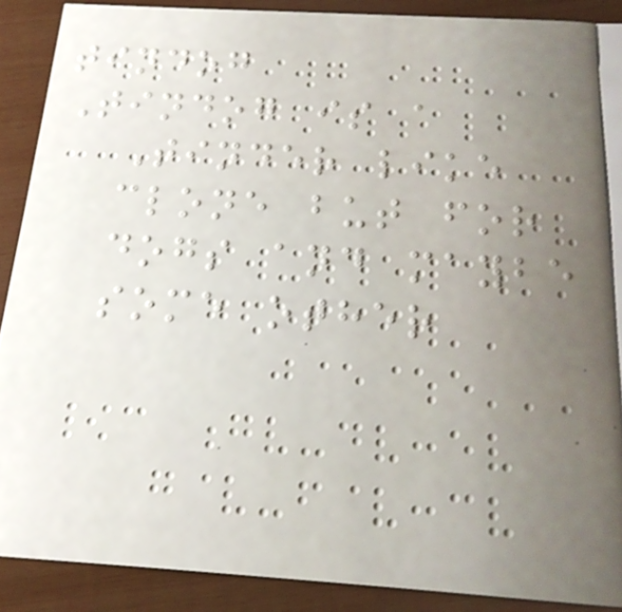tindog
Tindog is a
Tinder like
clone but for
dogs and maybe
some other
